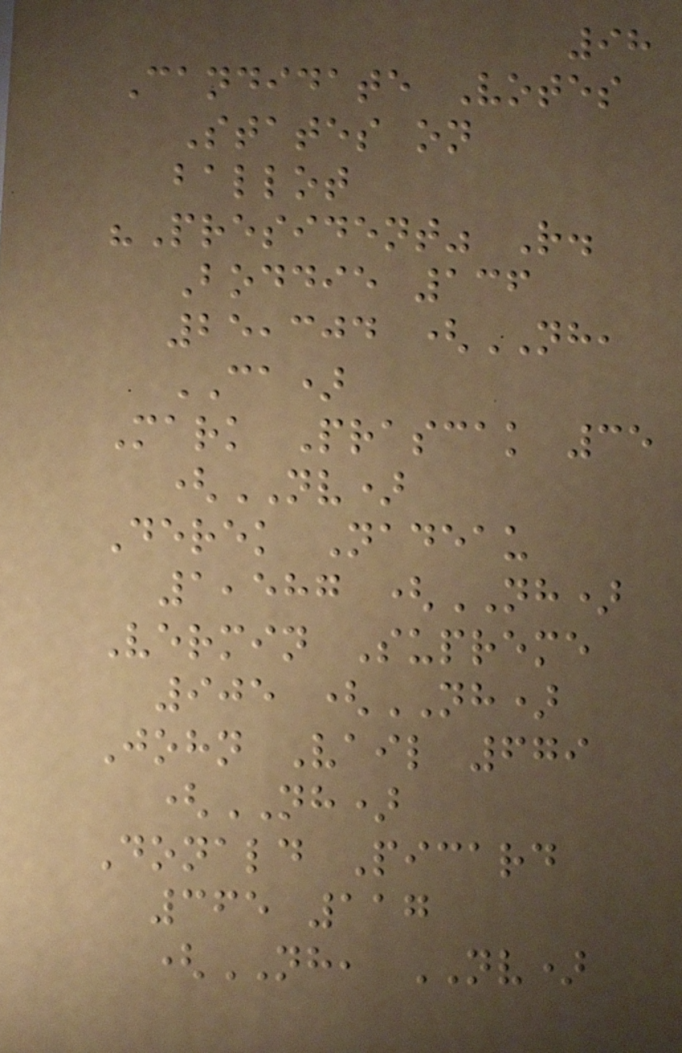98
Candidate Votes
States on
ballot
"President" R.
Boddie 136
25,304 (NH,
CA)
Mark Prascak 35
(NV)
Derek Nadeau
1,587 (NH)
Vermin Supreme
905 (NH)
John Vail 679
(NH)
Donald Picard
365 117
(NH, NV)
